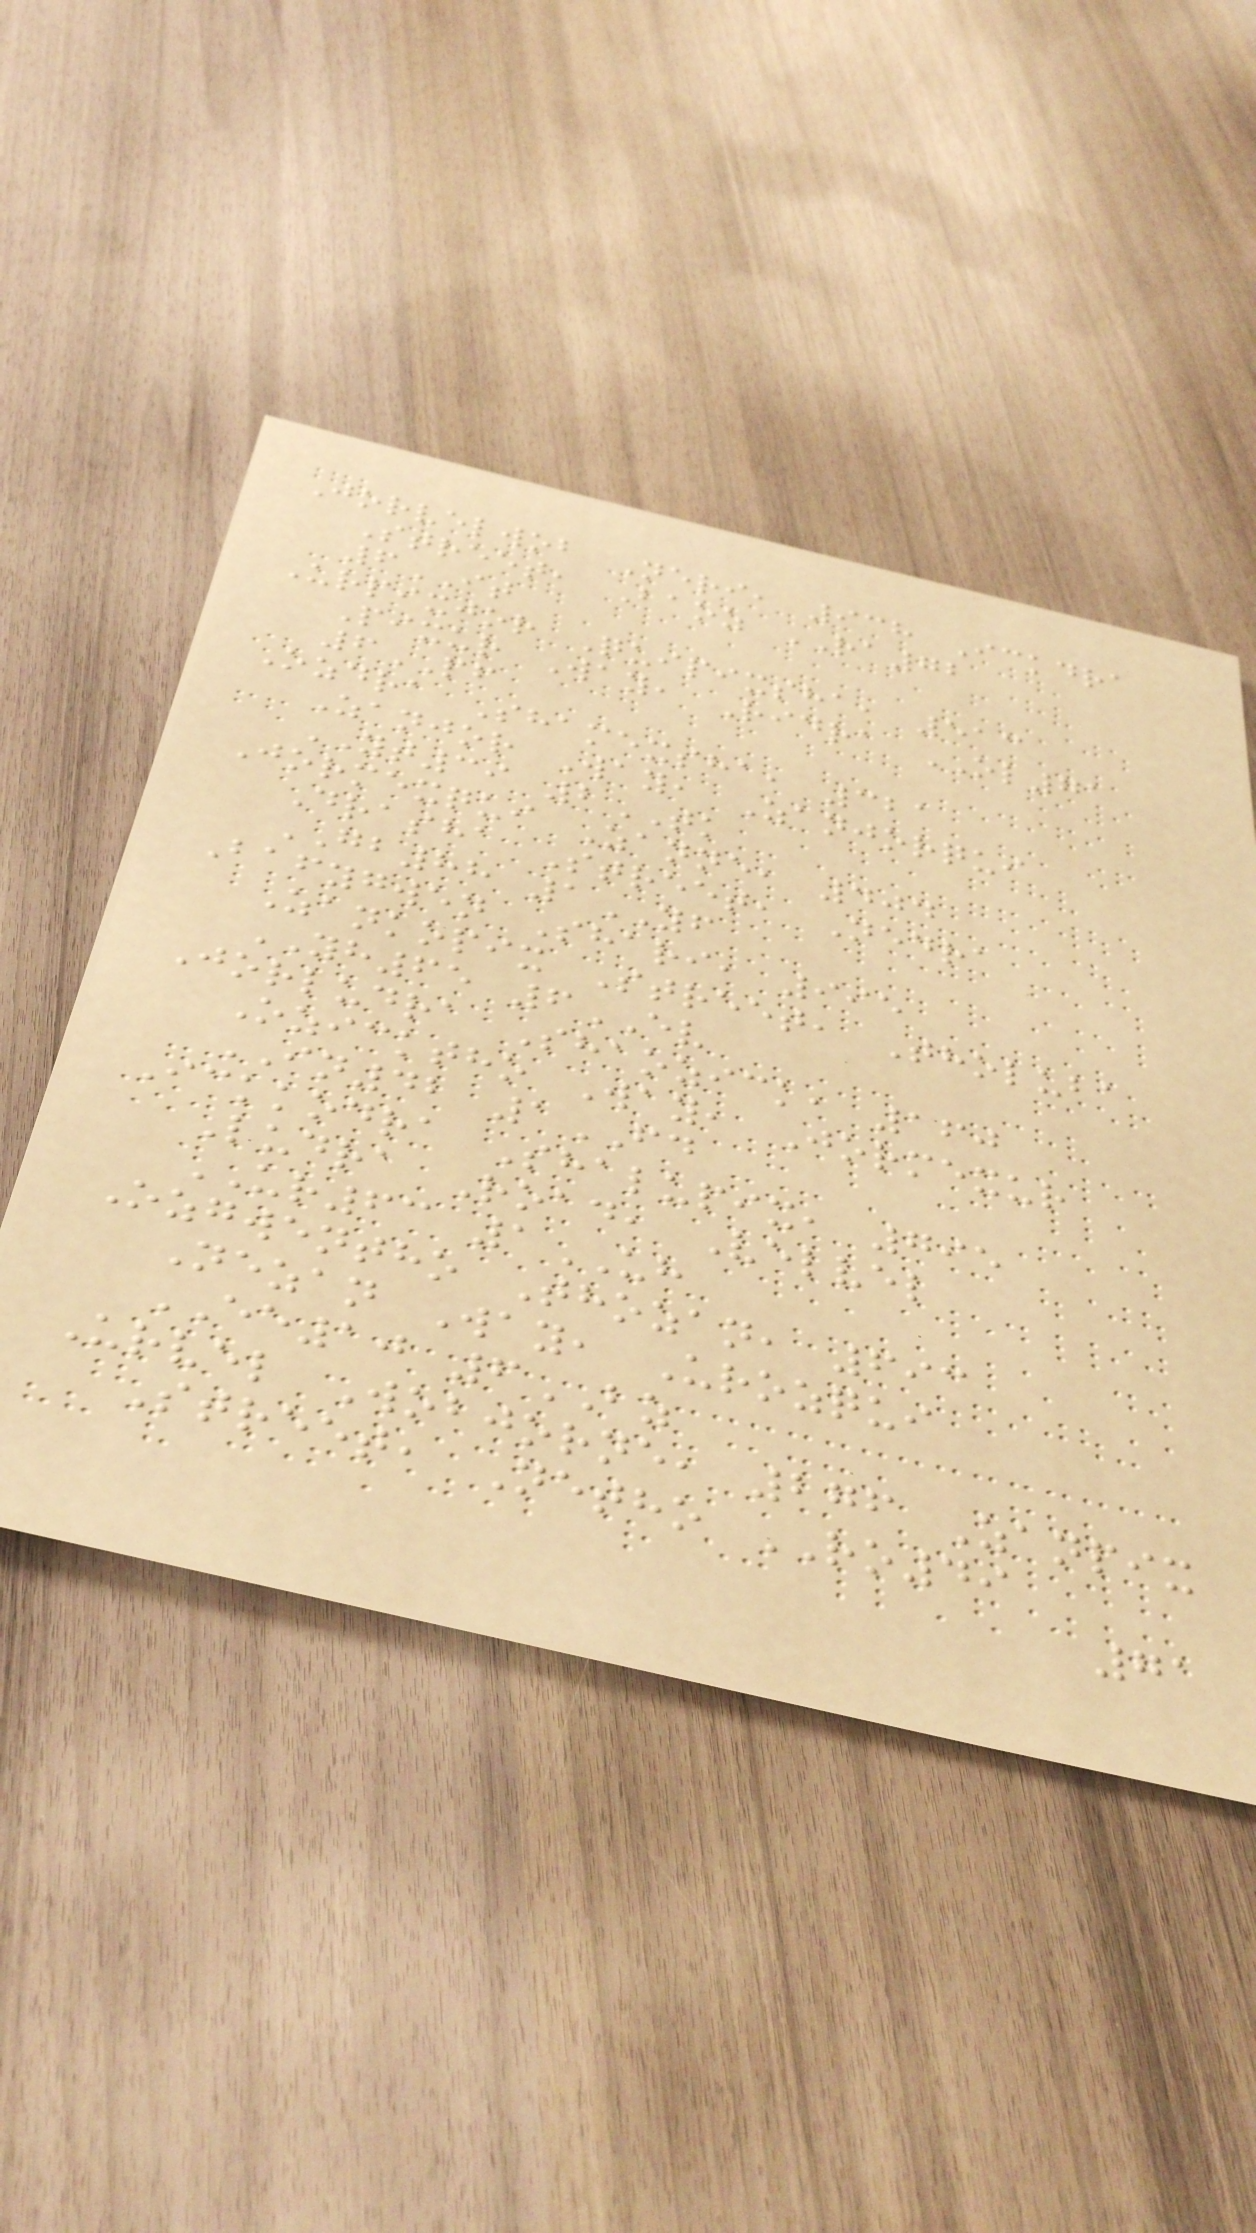Jorvelwob Neri, 938 Ickdra
Street, Baoz RA72
6IT
Urpixjor Quipixsha, 513
Pixur Way, Ridra OL71
6PF
Ozdra Shamexsha, 321
Zanjor Way, Zanjorqui
YT39 2TK
Jormexqui Zanne, 404
Drasha Street, Nedra
GB88 1YF
Bafygwen Shari, 995
Zankopix Street, Tholuba
YH65 6EV
Jorludra Shaozick, 160
Ozicktho Way, Jormexur
IN42 1FD
Ickkodra Shalupix, 795
Ludra Road, Velvel
UR63 1UH
Ozgwentho Thozan, 693
Nezan Way, Urozqui
EE10 6BZ
Urvel Wobjorne, 276 Zanpix
Street, Netho RO49
71
